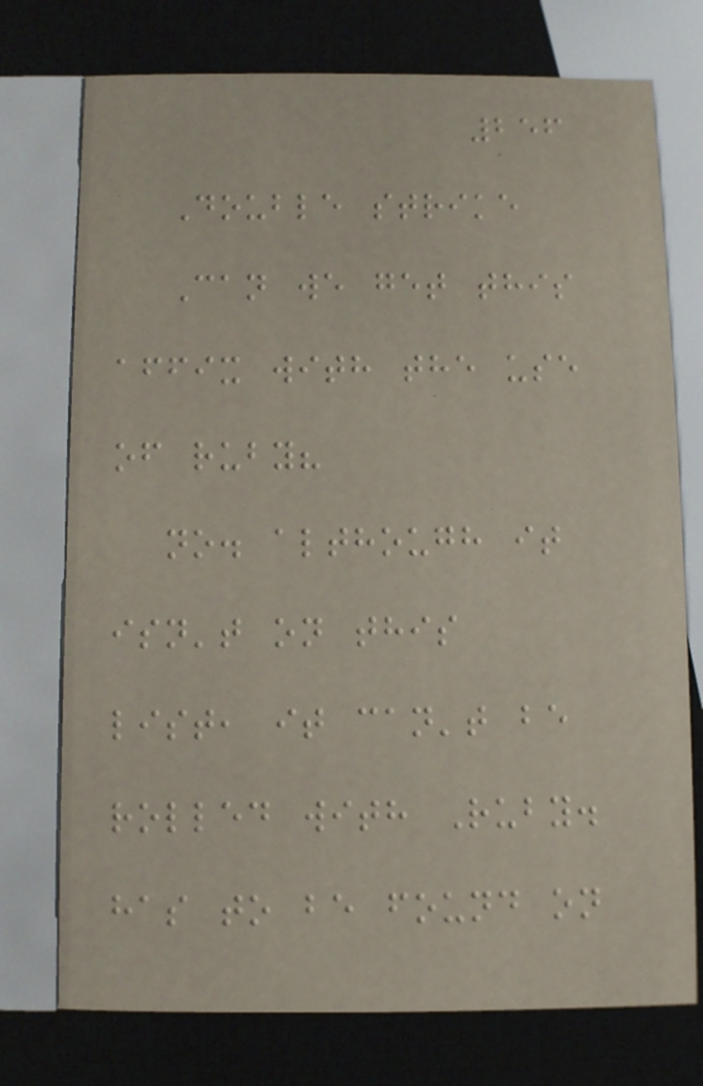256
Double strike
Can we get this
affix with the use
of ruby?
no. although it
isn't on this
list, it can't be
rolled with Ruby.
has to be found on
